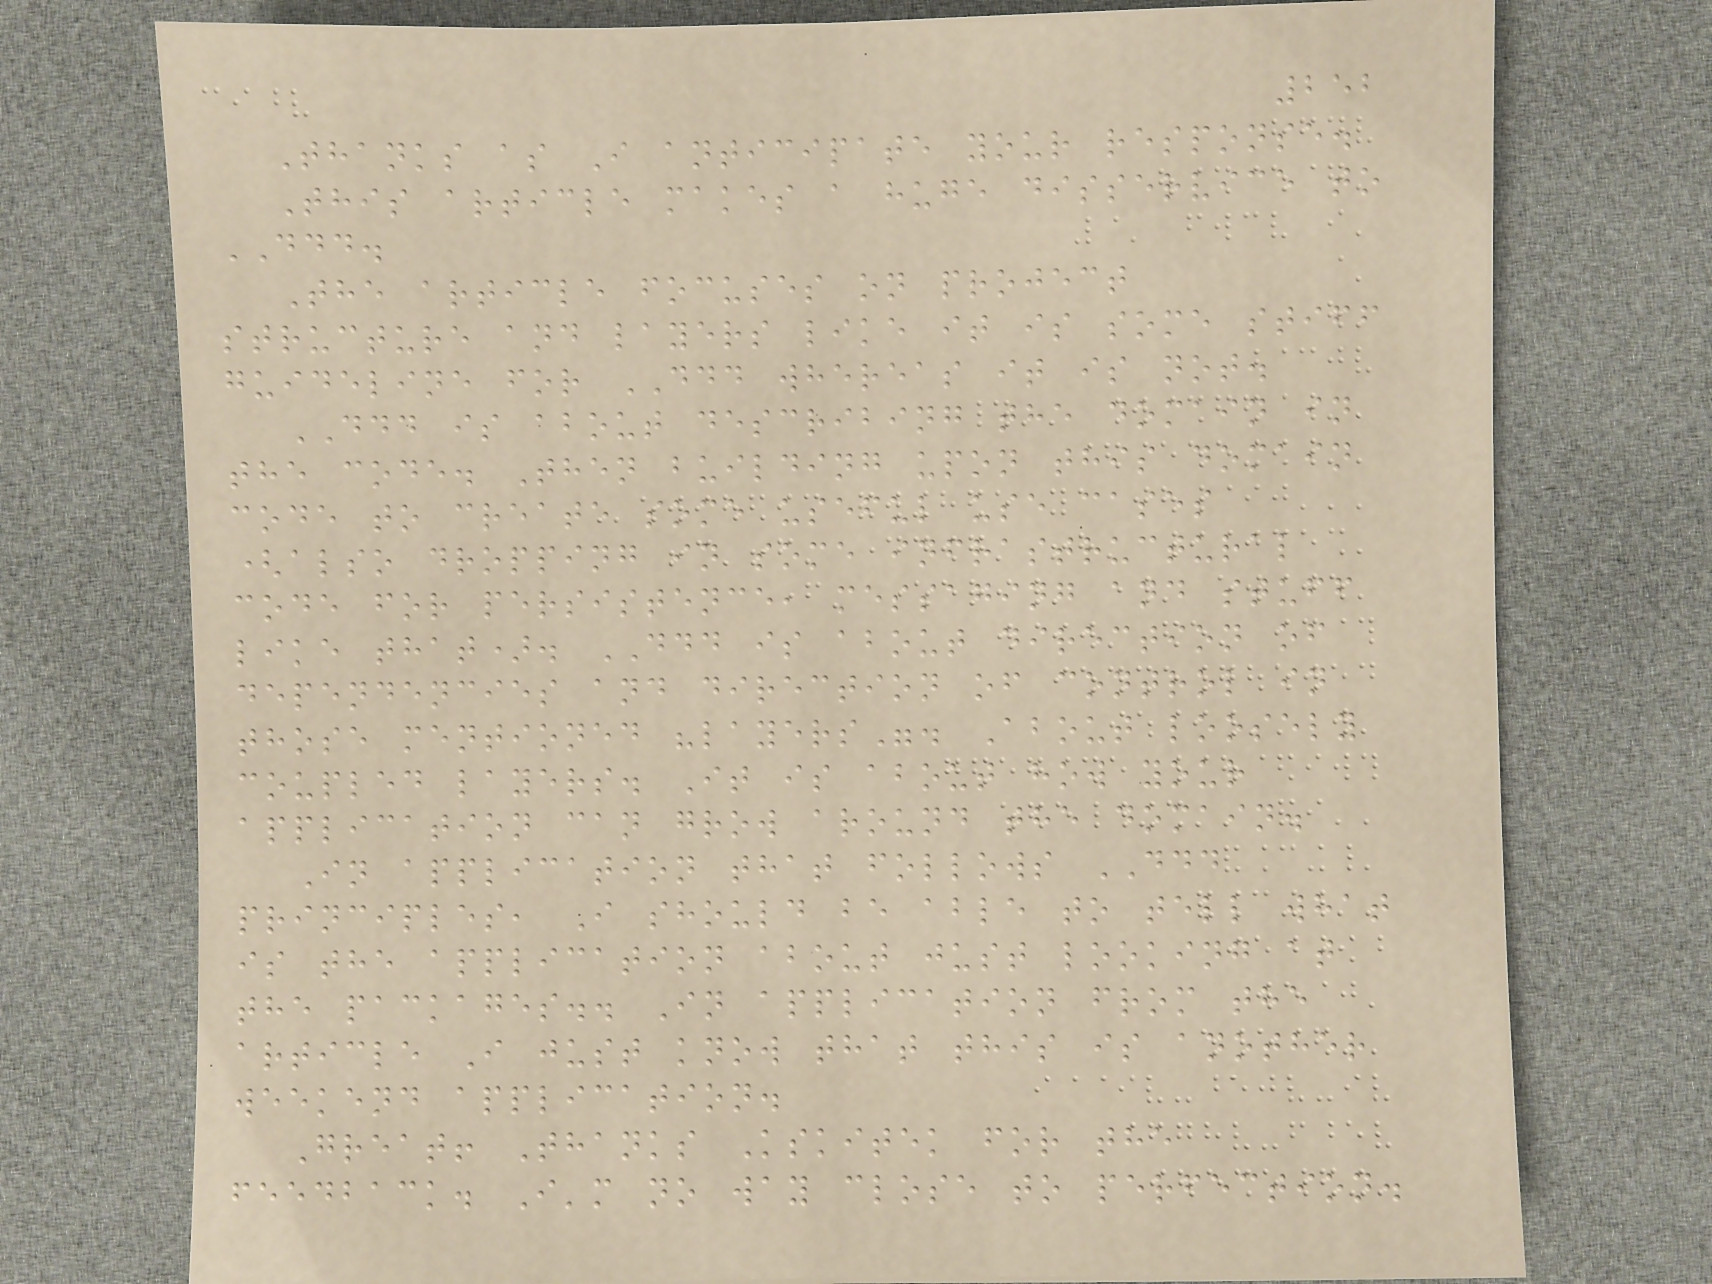252
Thanks as I anticipate your response.
This article makes a huge disservice to
DDD.
The article focuses on project
structure and layers like it is some stiff
guideline for DDD whereas it is not.
DDD is about describing the domain in
the code. Then building upon this domain
code to create some useful use cases
(also dropping in some infrastructural
code for persistence, messaging and stuff
like that). DDD is about direction of
dependencies and direction of control in
those mentioned "layers". About loosely
coupled layers. It is about how your
application can grow around the domain.
In application that follows DDD
principles, I should be able to tell what
is the application about just looking at
the packages.. In application from the
article I just know that this is another
weekend application.
Great! Thanks Kskitek for the
feedback. I'm no way close to perfection.
